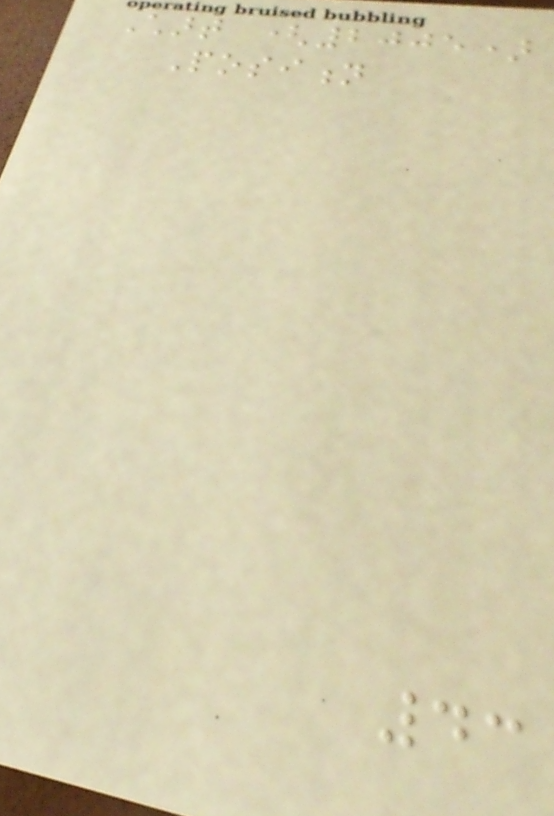Chart (2005)
Position
43
